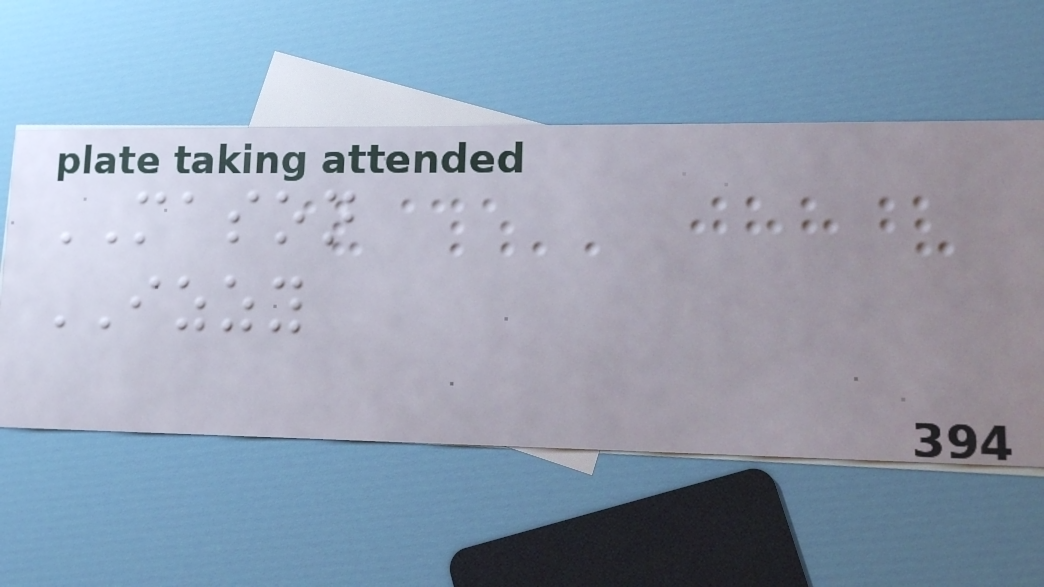MASON
IZZY
